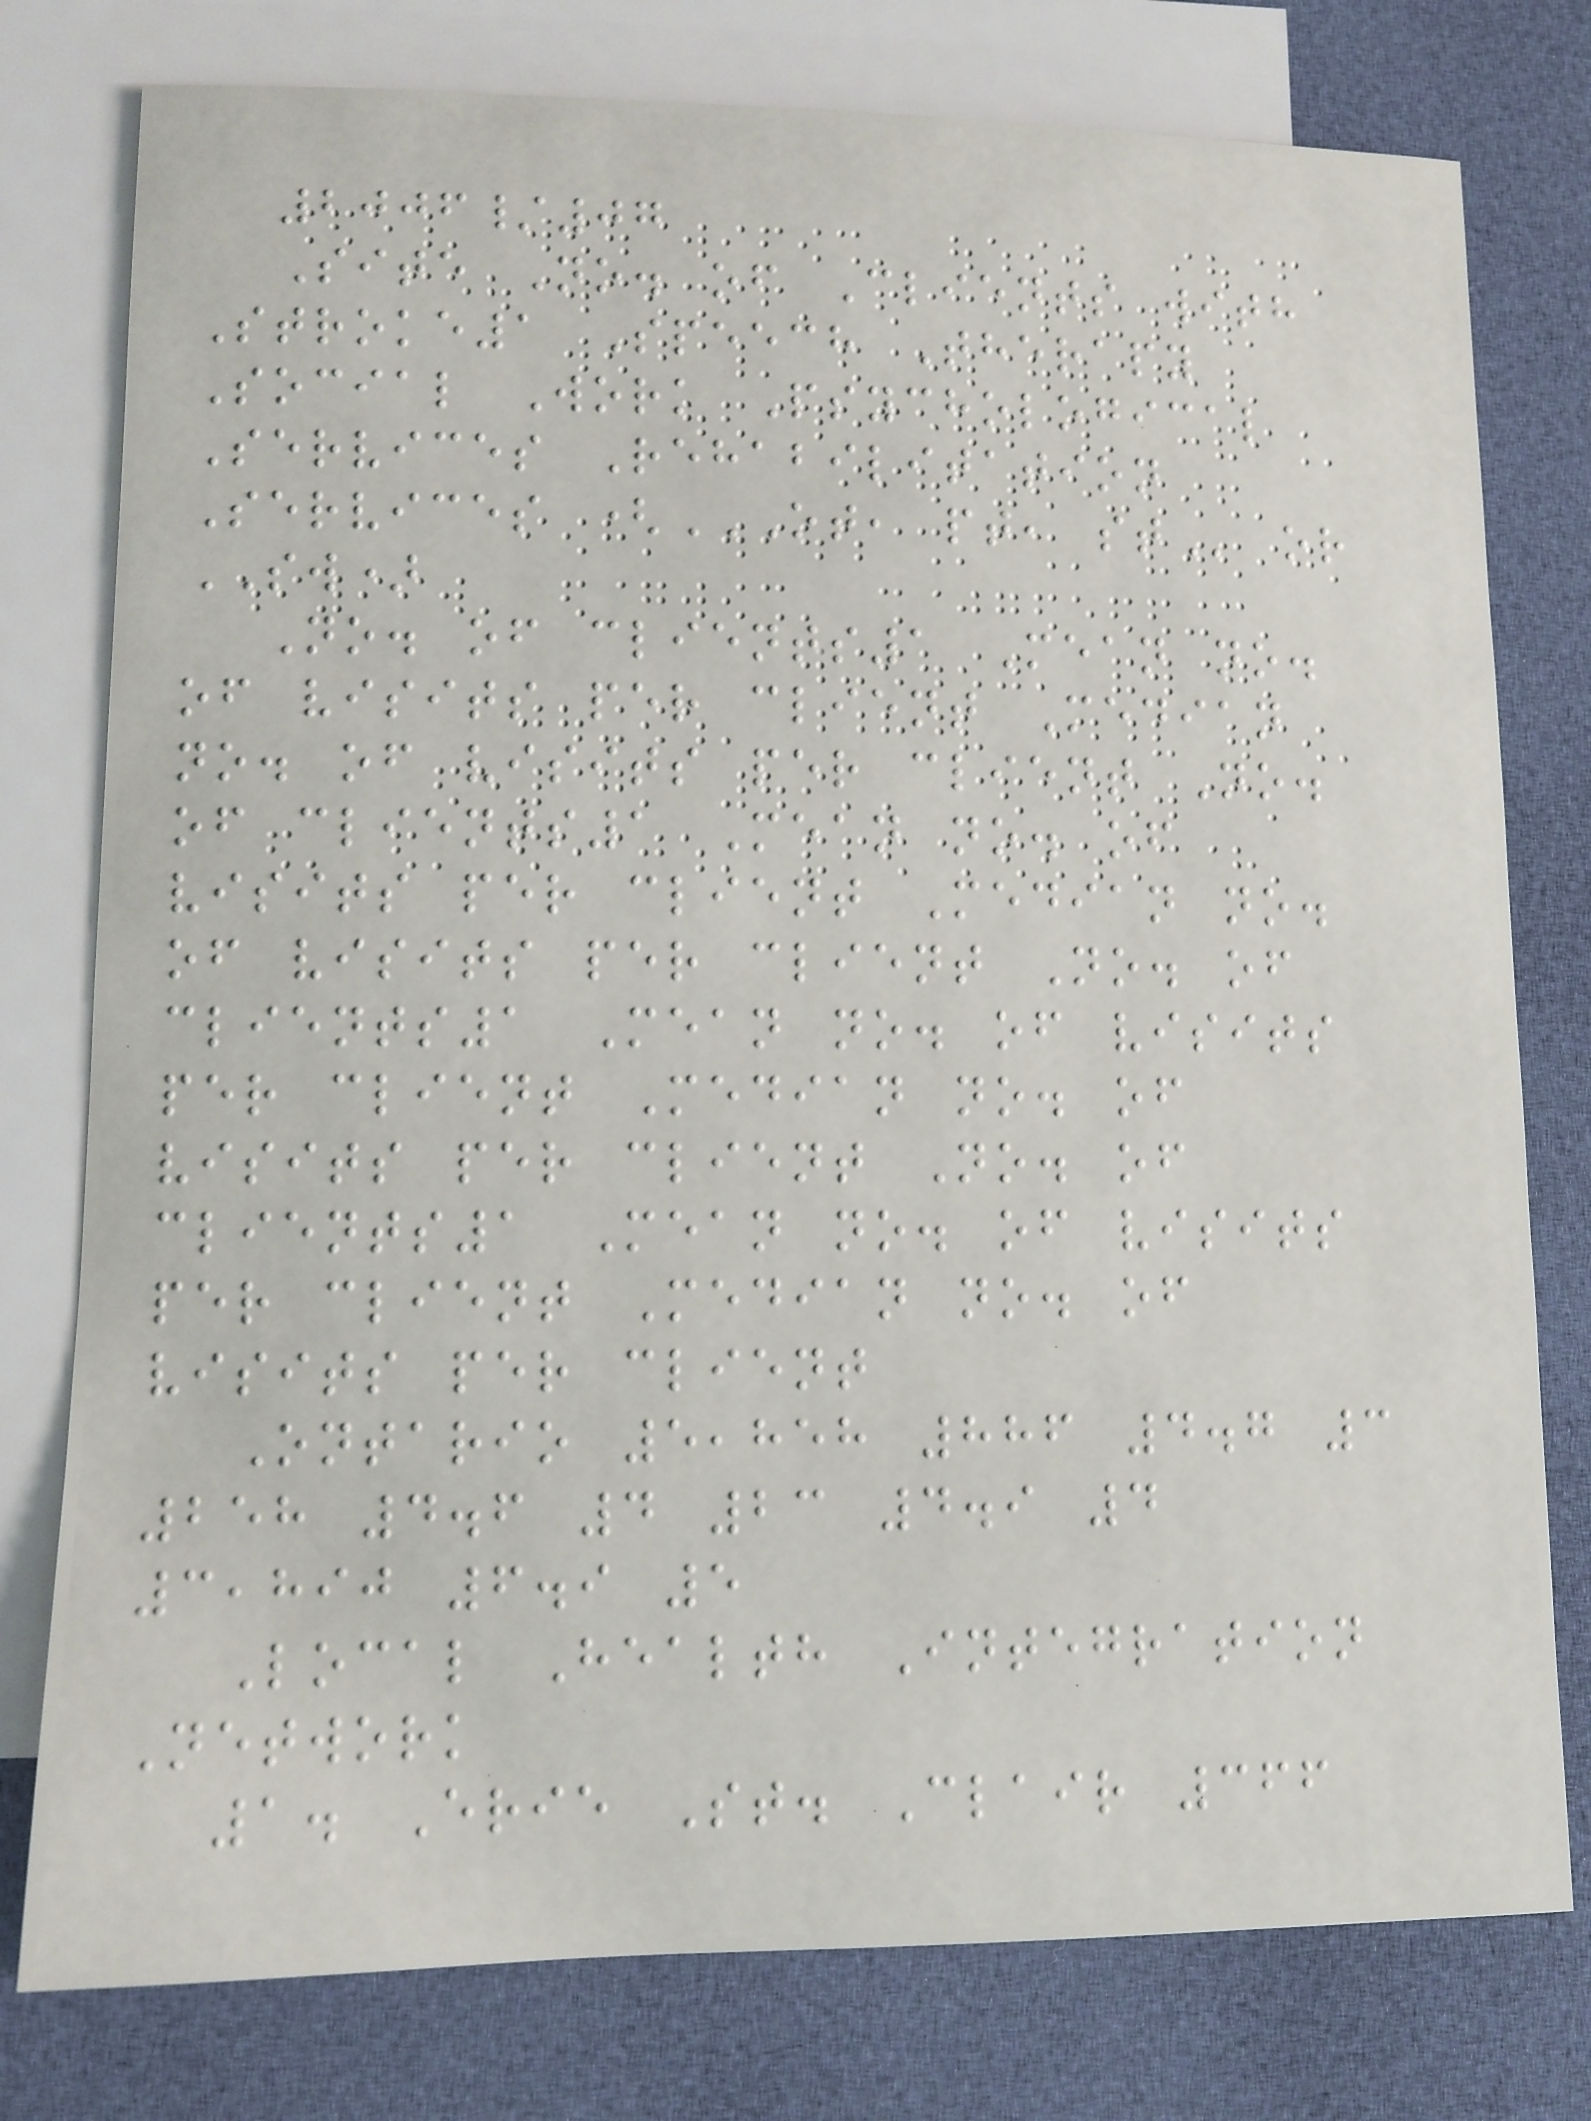2006/07
Site No. of Clients with
Stroke1 Speech Therapy
Social Work Psychological
Services Rehabilitation
Services (OT, PT, ST or
SW)
No. of clients1 Mean no.
of visits per client Median
no. of visits per client No.
of clients1 Mean no. of
visits per client Median no.
of visits per client No. of
clients1 Mean no. of visits
per client Median no. of
visits per client No. of
clients1 Mean no. of visits
per client Median no. of
visits per client
Ontario 5,858 886 4.7 3
258 4.6 4 23 4.9 4
3,890 6.9 5
Local Health Integration
Network
1. Erie St. Clair 366
